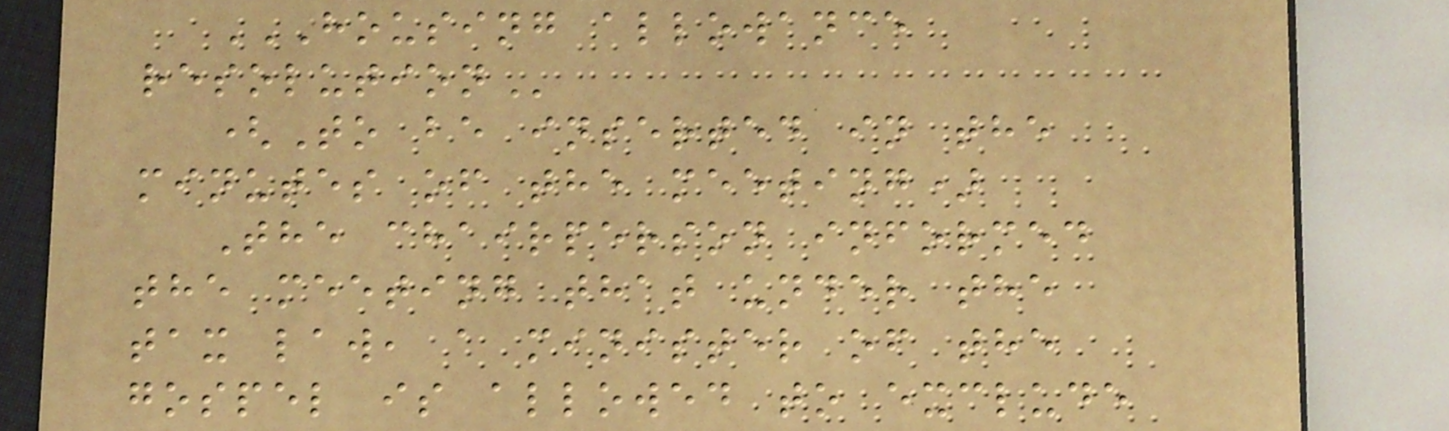HOUSING ALLOWANCE
RESOLUTION
(To be inserted in the
minutes of the meeting)
The chairperson informed
the meeting that under the
tax law, a minister of the
gospel is allowed to exclude
